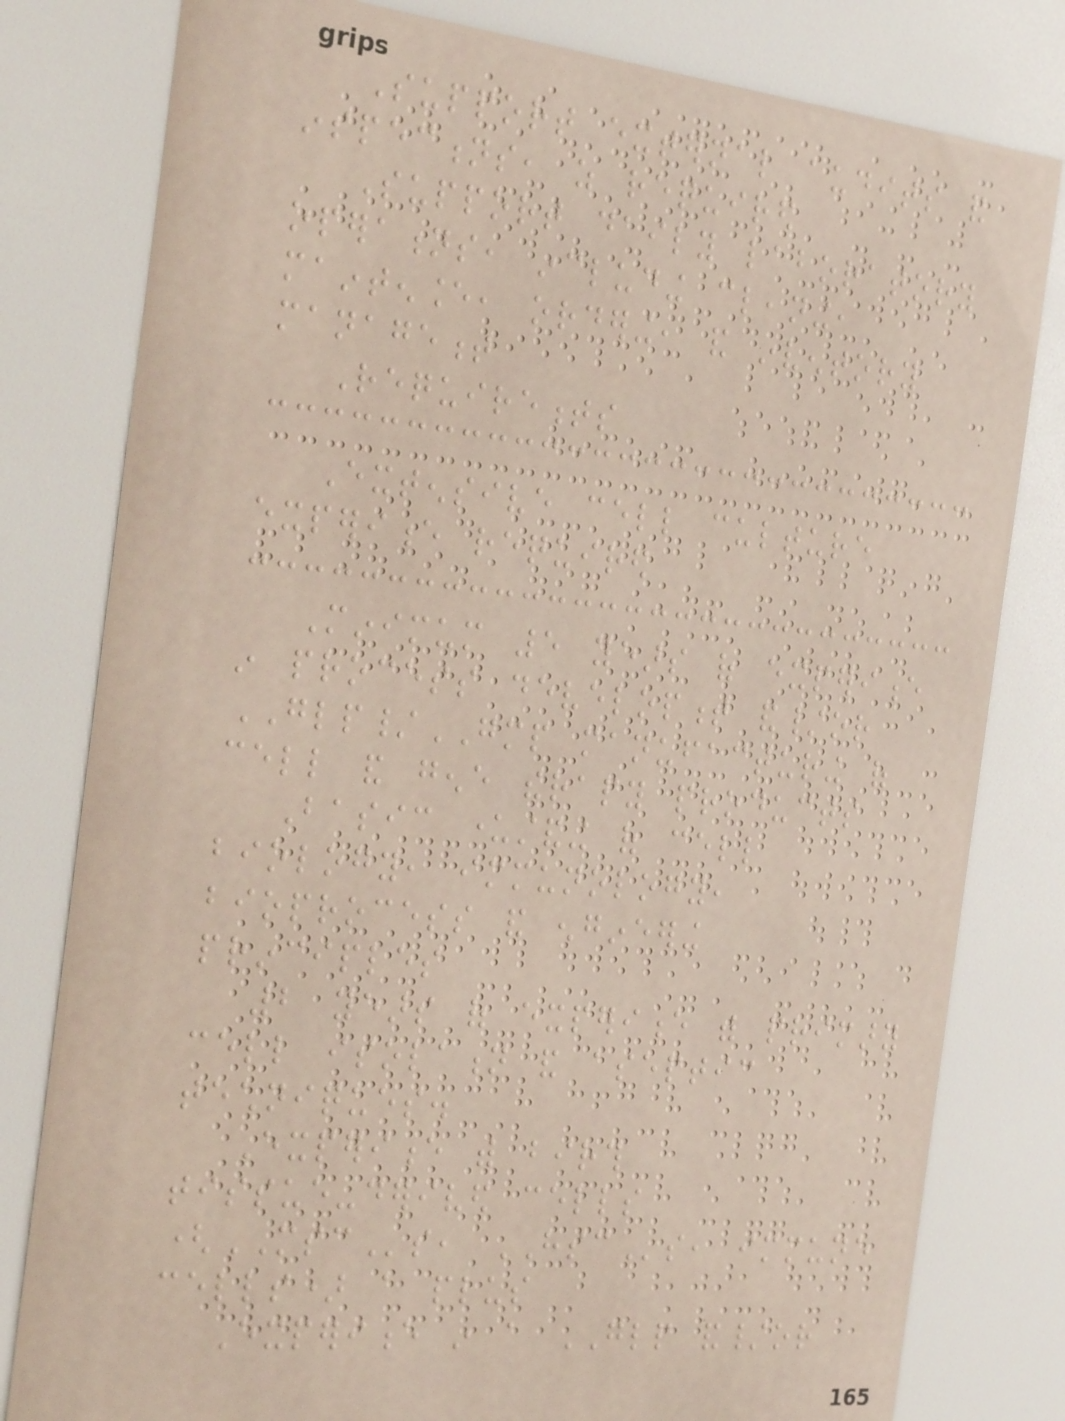Support external audits and
inspections, as required
Support daily laboratory
operations, including cleaning,
maintenance, ordering, and inventory
management
Requirements
Extensive cell culture
experience required
Minimum 5 years of experience
in process development and/or
GLP/GMP manufacturing of
cell and gene therapy products
Basic understanding of cell
biology, immunology,
bioprocess and engineering
principles
2 years of experience with primary
cell isolation and aseptic
techniques.
Experience with birth
tissue-derived cells
(MSCs, HSCs, immune
cells) a plus
Experience in a GLP and/or
